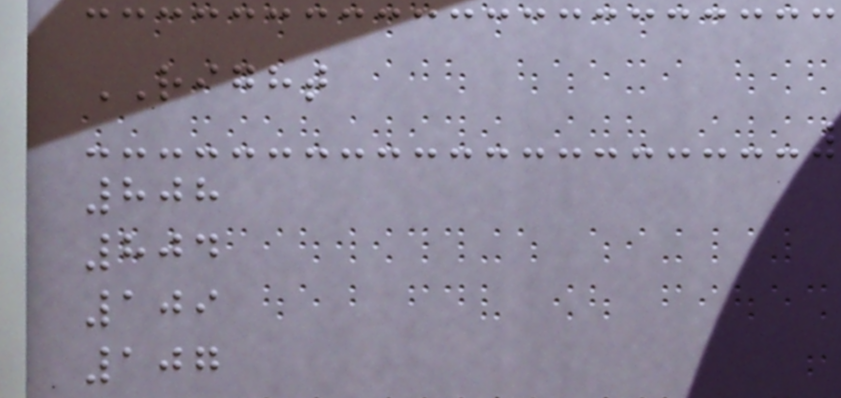RIGHT
808
804
109
107
